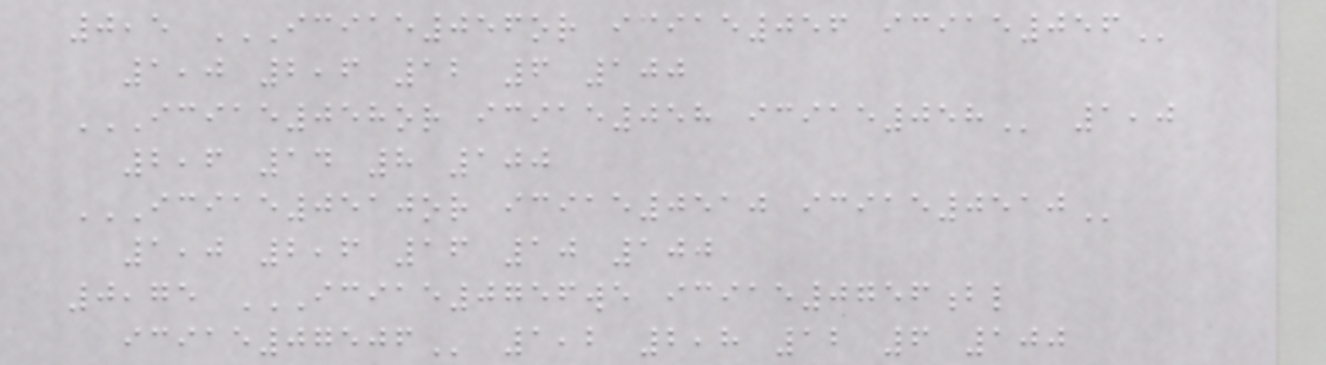0,5 ICIAE056OR ICIAE056 ICIAE056
1,0 2,6 12 6 100
ICIAE058OR ICIAE058 ICIAE058 1,0
2,6 14 8 100
ICIAE0510OR ICIAE0510 ICIAE0510
1,0 2,6 16 10 100
0,75 ICIAE0756WE ICIAE0756BL
ICIAE07506 1,2 2,8 12 6 100
